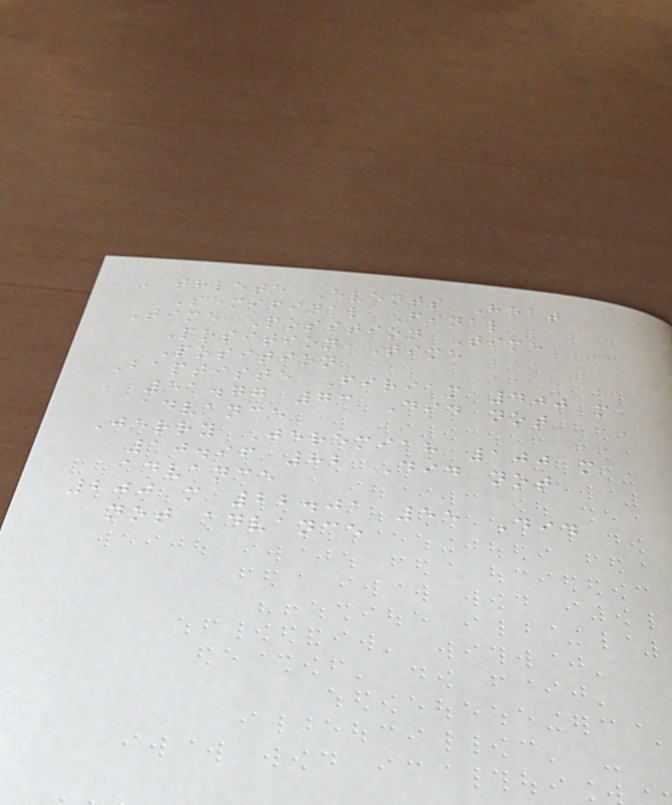Athlete Events Heat
Semifinal Final
Time Position Time
Position Time
Position
Baptiste Firiam 400 m
51.77 73 Did not
advance
Jerry Jeremiah 100 m
10.96 82 Did not
advance
200 m 22.01 55 Did
not advance
